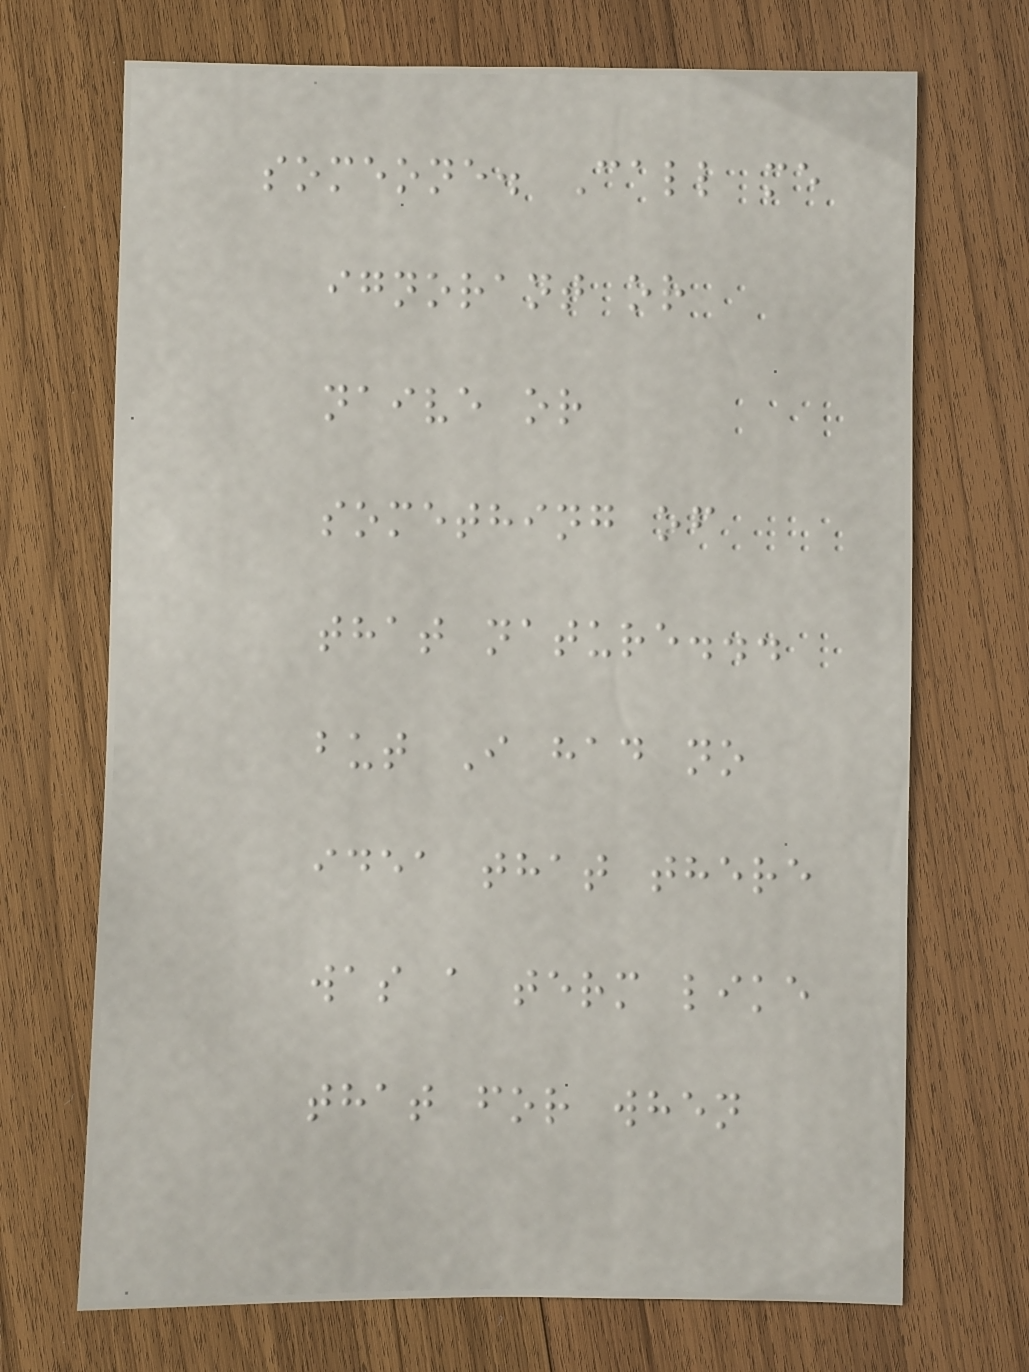someone. Call me
ignorant or
naive or
something of
that nature...
but I had no
idea that there
was a term like
that for when
